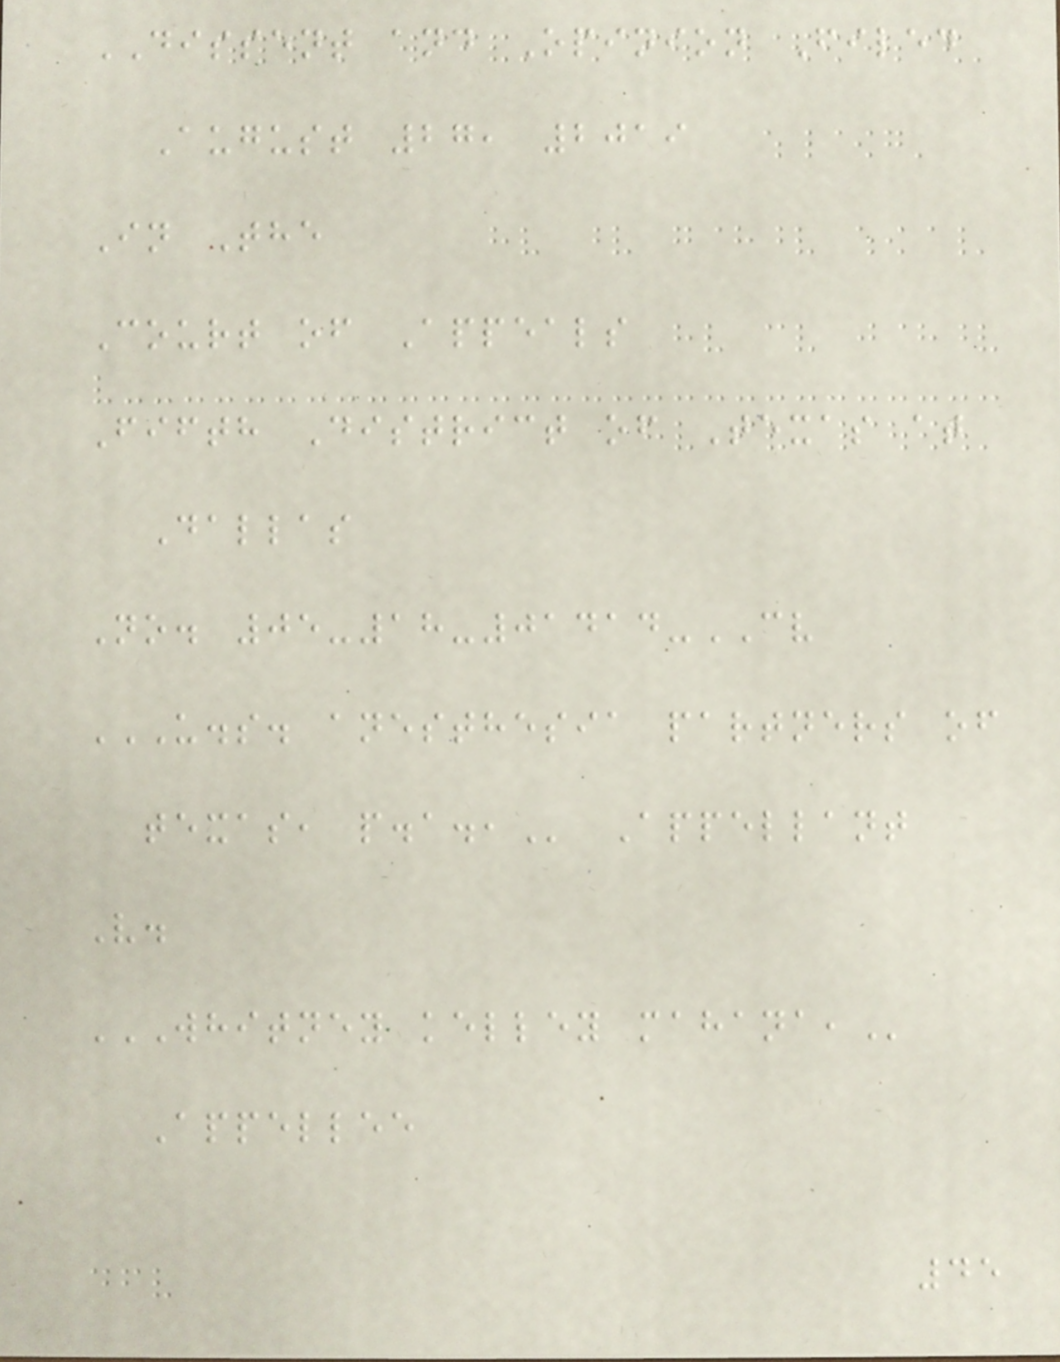DISSENT and Opinion Filed
August 27, 2019
In The
Court of Appeals
Fifth District of Texas at
Dallas
No. 05-18-01414-CV
U.S. ANESTHESIA PARTNERS OF
TEXAS, P.A., Appellant
V.
WHITNEY KELLEY MAHANA,
Appellee
45
